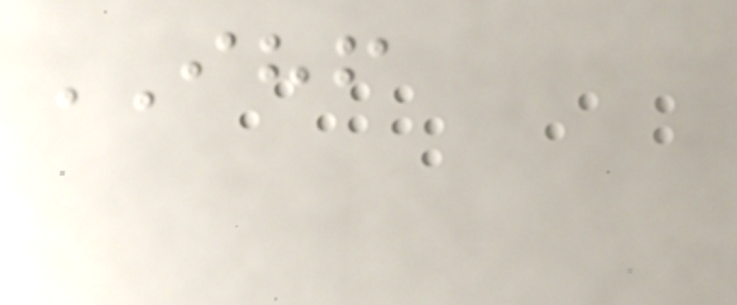IHF
